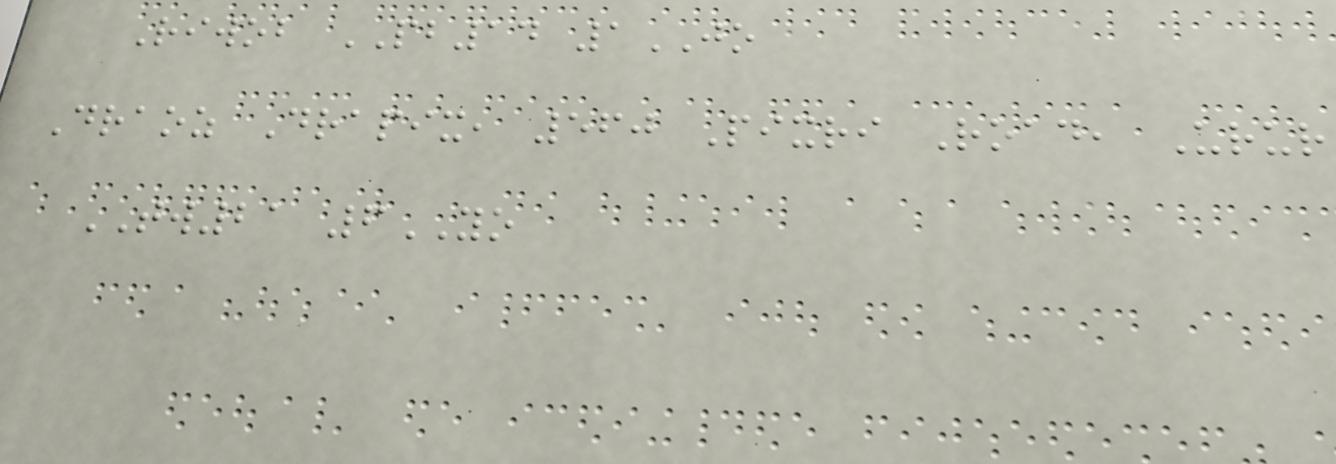Riwob PB14 1JO
Draoz Drapix, 560 Pixri Road, Urur
TW21 6YO
